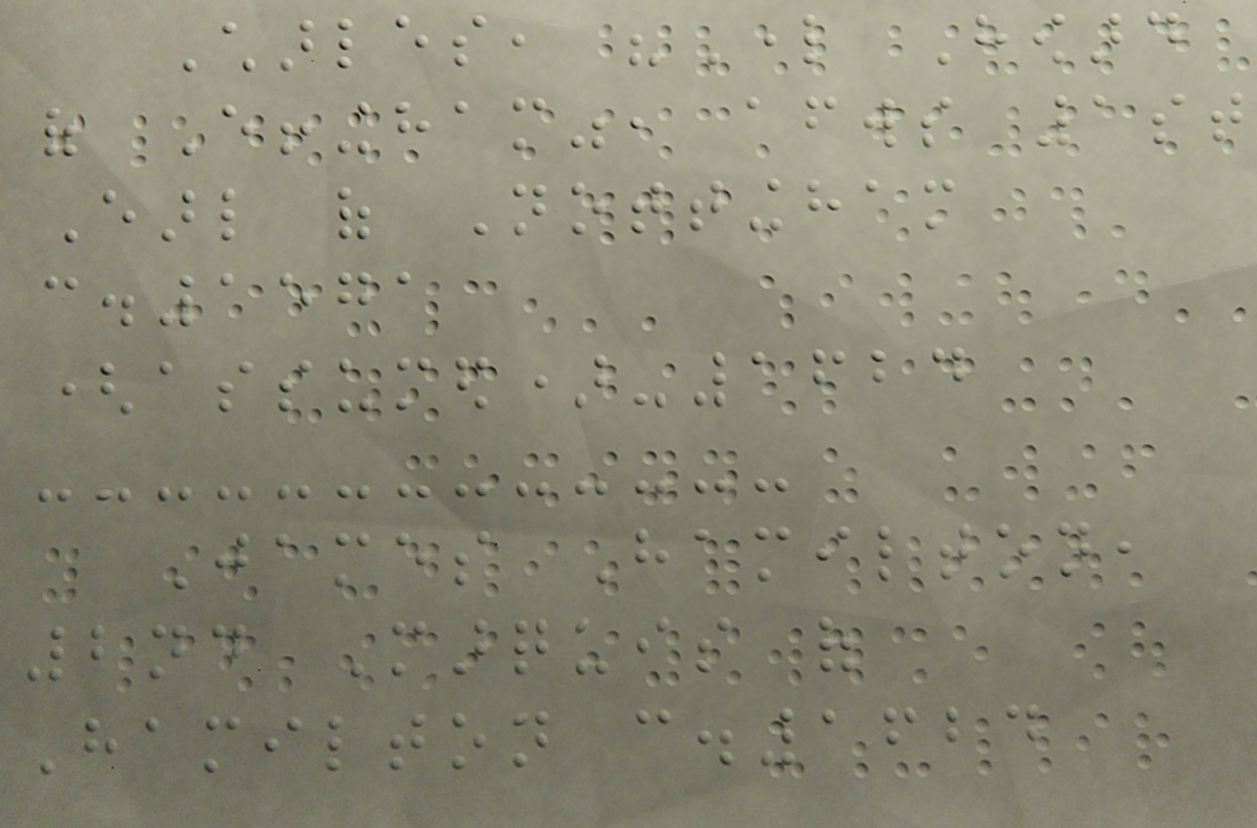Charles, "Lord Howard
of Effingham", afterwards 1st
Earl of Nottingham
c.1571
(assumed)-1624
James Hamilton,
2nd Marquis of
Hamilton c.1624
